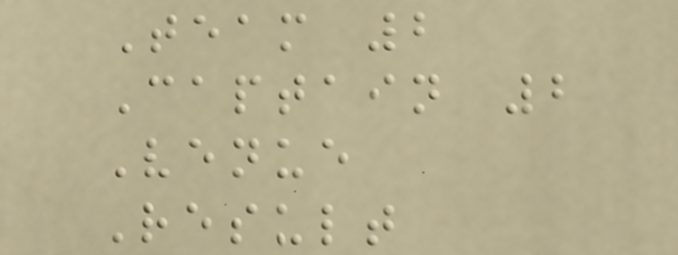Team 2
Captain 2
Venue
Result
